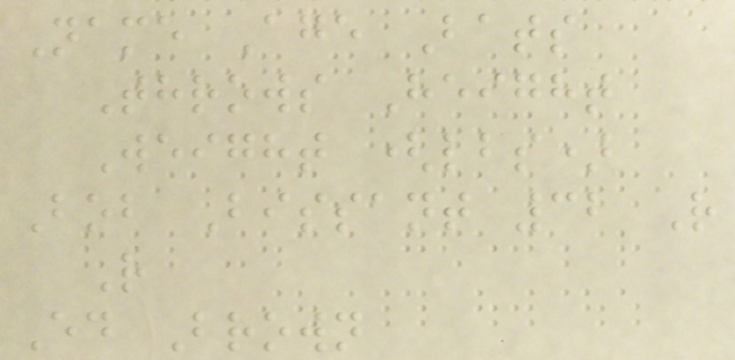Name Age Bats
Throws Height
Weight (lbs)
Bob Bissant 32 R
R
Ed Brown
